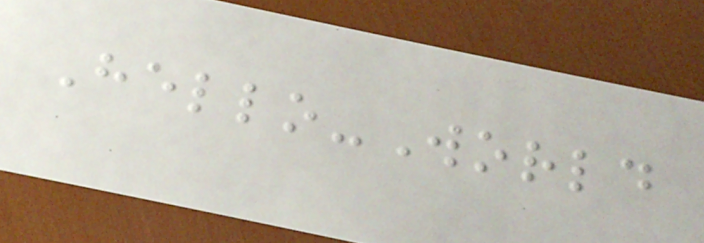Hello-World
